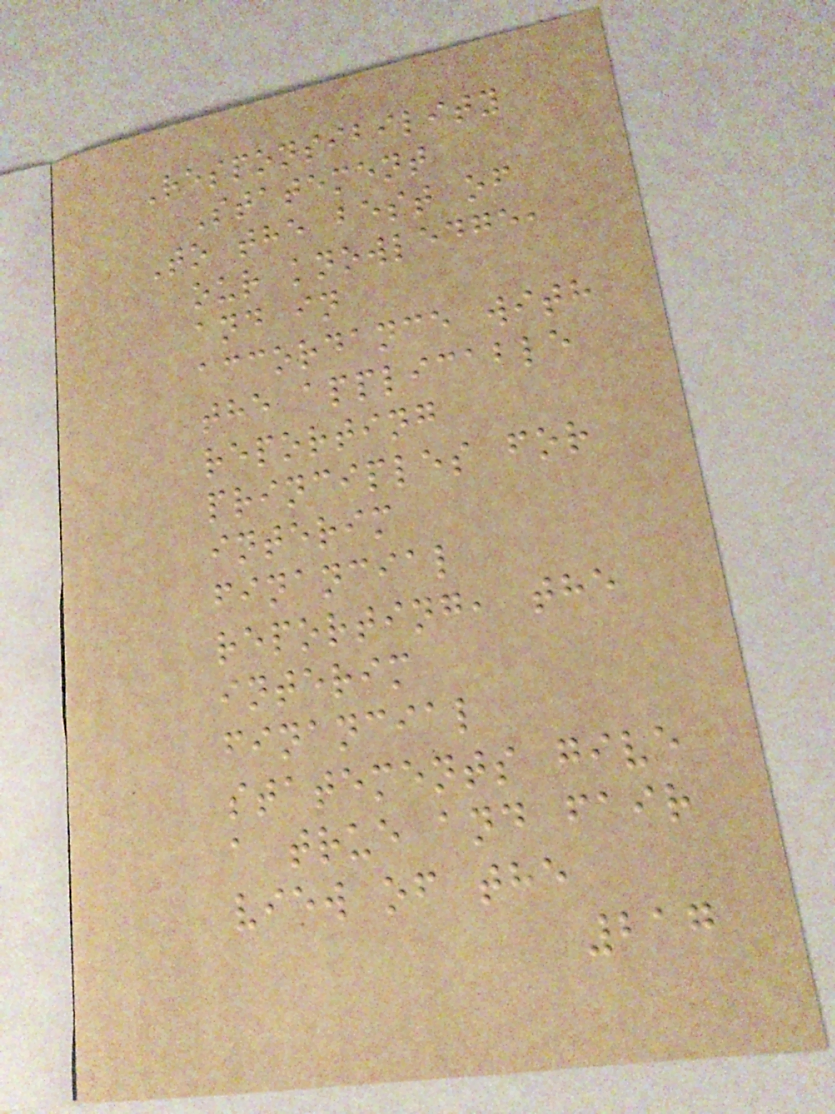Responsibility
Statement
To the best of
our knowledge,
and in
accordance with
the applicable
reporting
principles for
interim
financial
reporting, the
interim
financial
statements give
a true and fair
view of the
217
